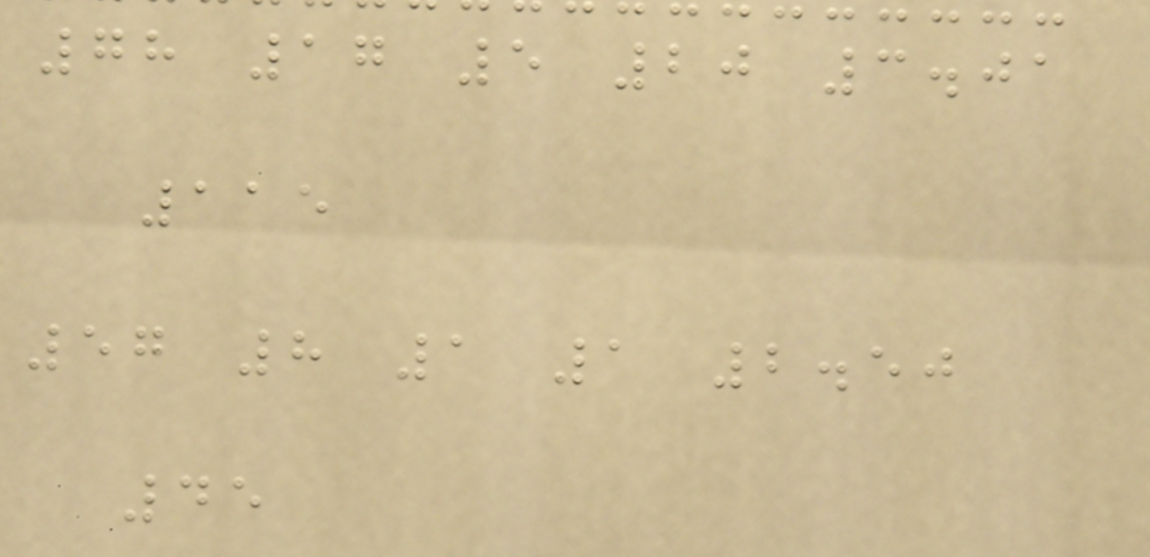78 17 5 20 3.01
115
57 8 1 1 2.50
45
